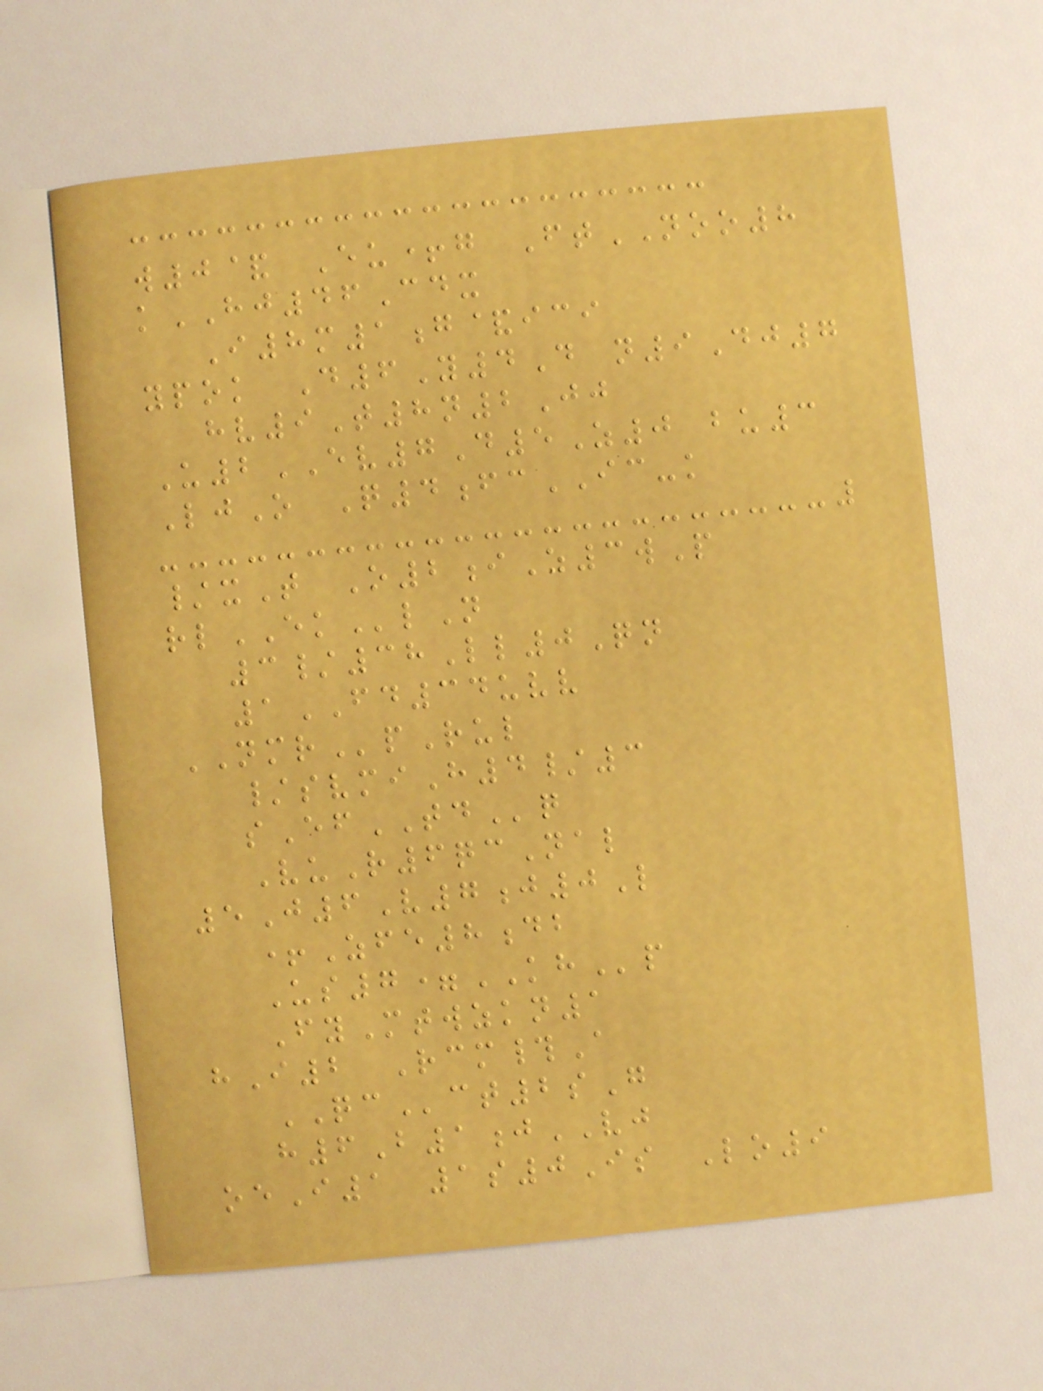w0& Eu+g FtNOO8
kHJ46Cdx
I8m1g&ici
ypok D6Y4D n9Dj7
hv9T8n2Jj
U2EV7D5Z0 bu3
LjO Q4fcIC-k
/xT O2iZ3wP
rlEKlN
3/38Ll0Qn
1FD34uvv
NMRpRul
/svmiH4/3
sEfTDq
VuR6qcNal
5J6V7j0L
+Zfe8db
Us7=KHp
FyMtwzkn1
hI2 Rcm#A
QCct2sG
h6B1jVJ
oeI1 1s0Is Lo9
